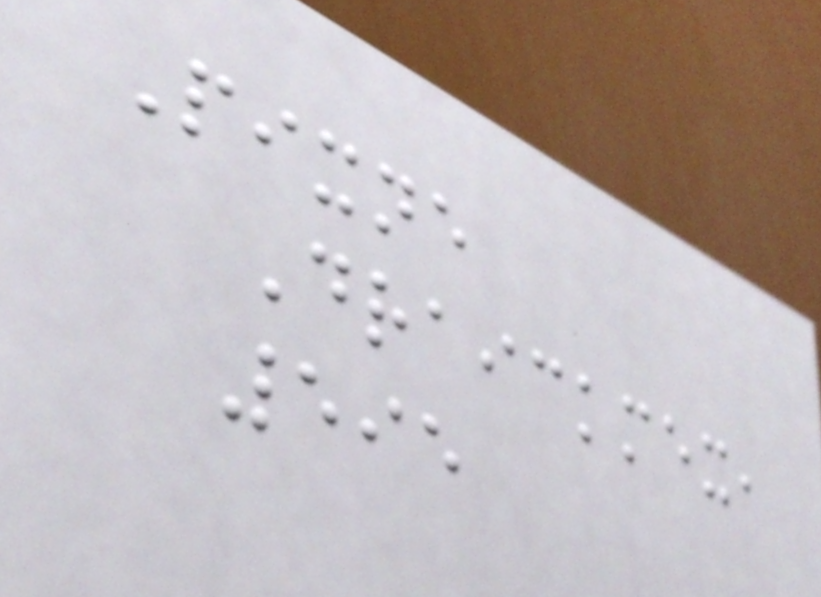Pixne
Draickmex,
595
